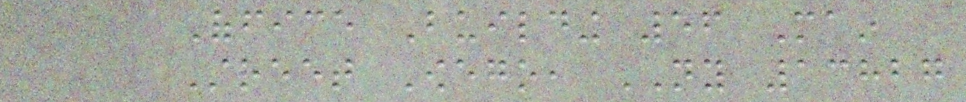Office Building 56 Main
Street Owego, NY 13827
